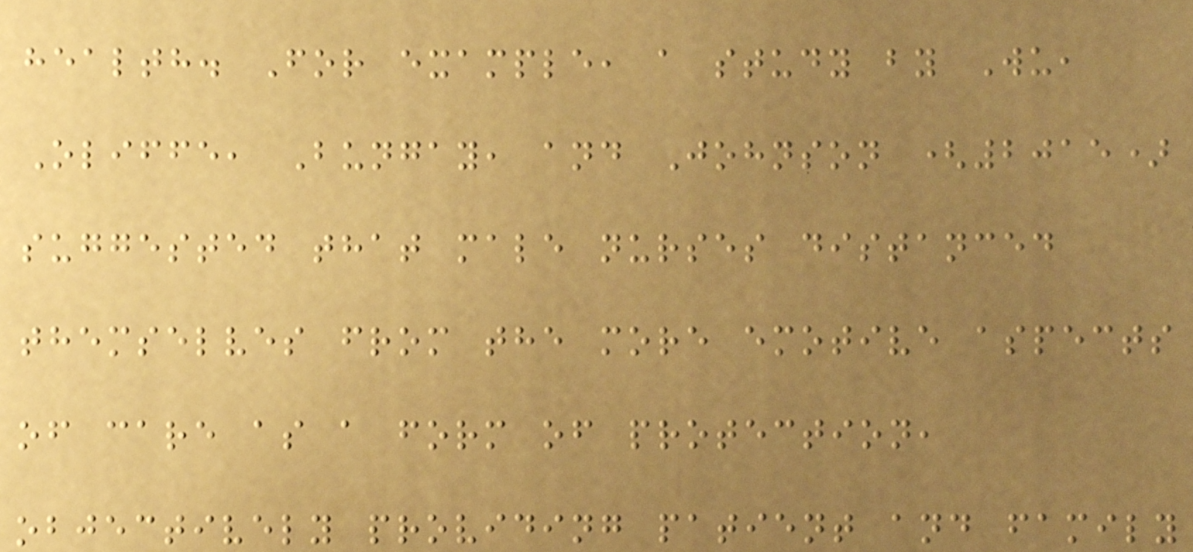health. For example, a study by Wu,
Oliffe, Bungay, and Johnson (2015)
suggested that male nurses distanced
themselves from the more emotive aspects
of care as a form of protection,
objectively providing patient and family
